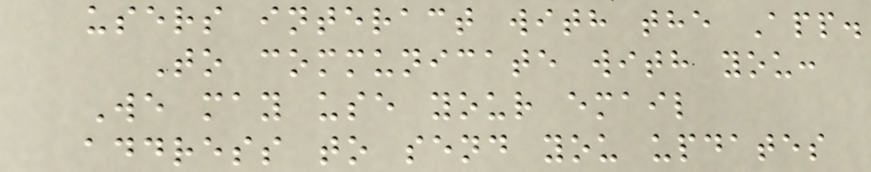users interact with the App.
To communicate with you:
We may use your email
address to send you updates
